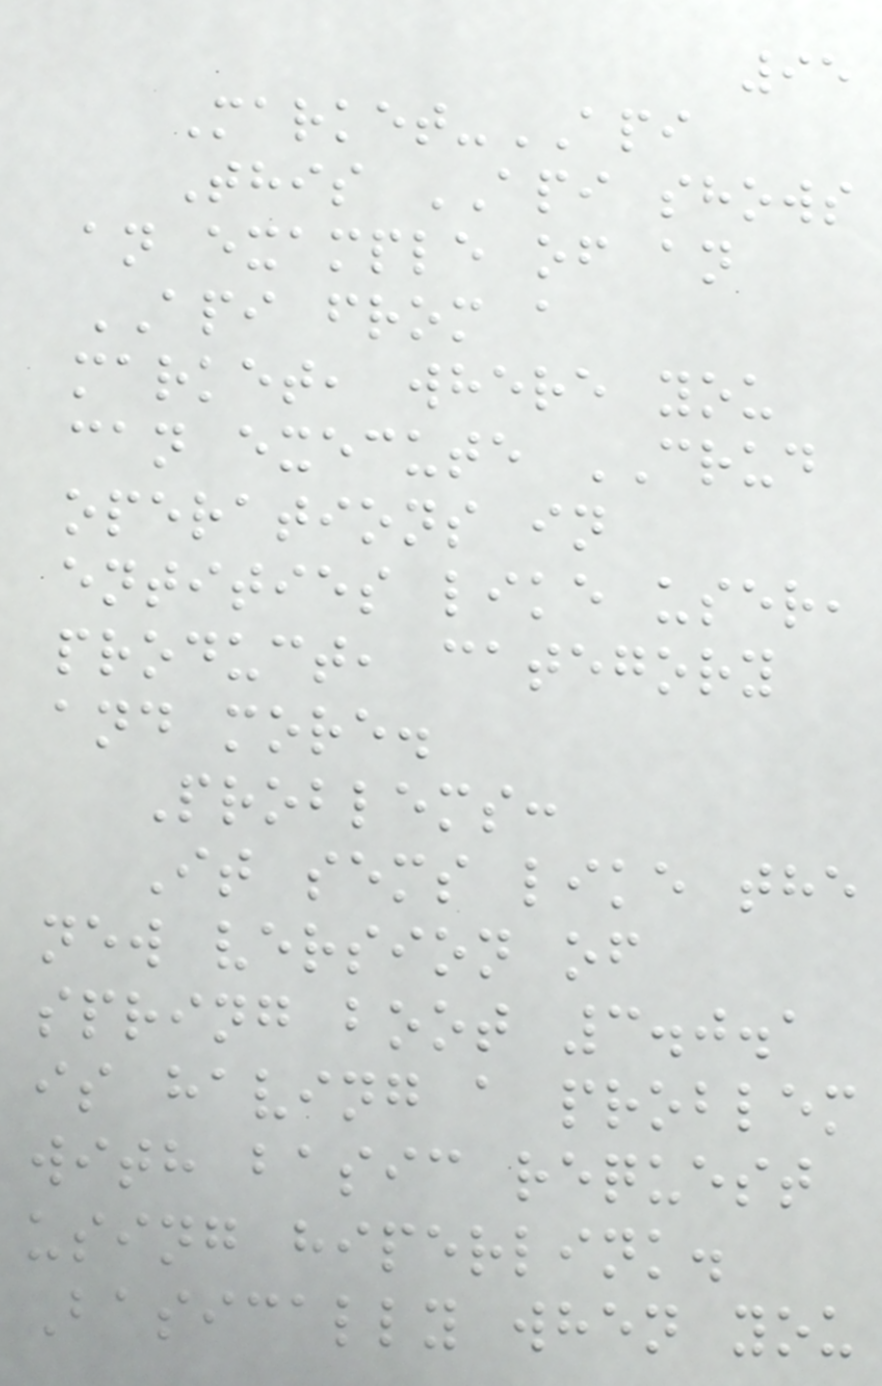95
Market-API
This API shows
an example of an
API from a
market, where you
can execute CRUD
operations in
entities like user,
product, category
and more.
Problems:
It sems like the
new version of
spring boot 3.0.1
is having a problem
with basic request
using hiperlink.
Basically when you
